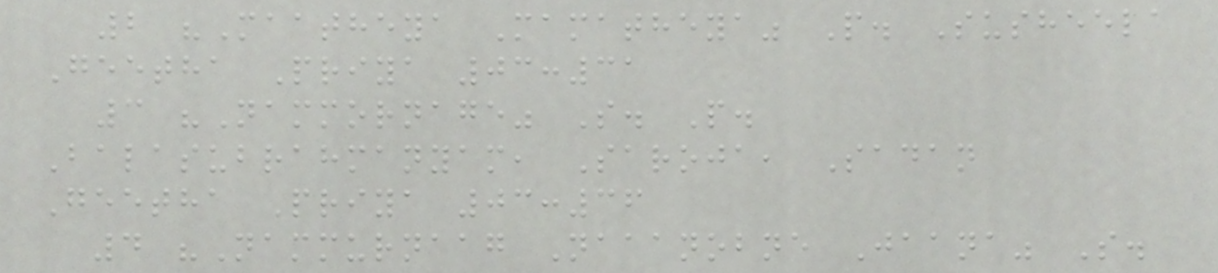2 "Maatheya Mamatheya" P. Susheela
Geetha Priya 03:31
3 "Nammornage" S. P.
Balasubrahmanyam, Saroja, Sadan
Geetha Priya 03:36
4 "Nammurnaag Naaanobne Jaana" S.
